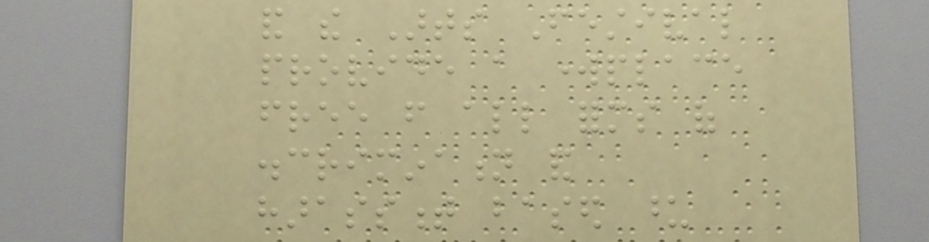and the Arts Festival
provide a workplace
free from all forms of
discrimination and
harassment based upon
